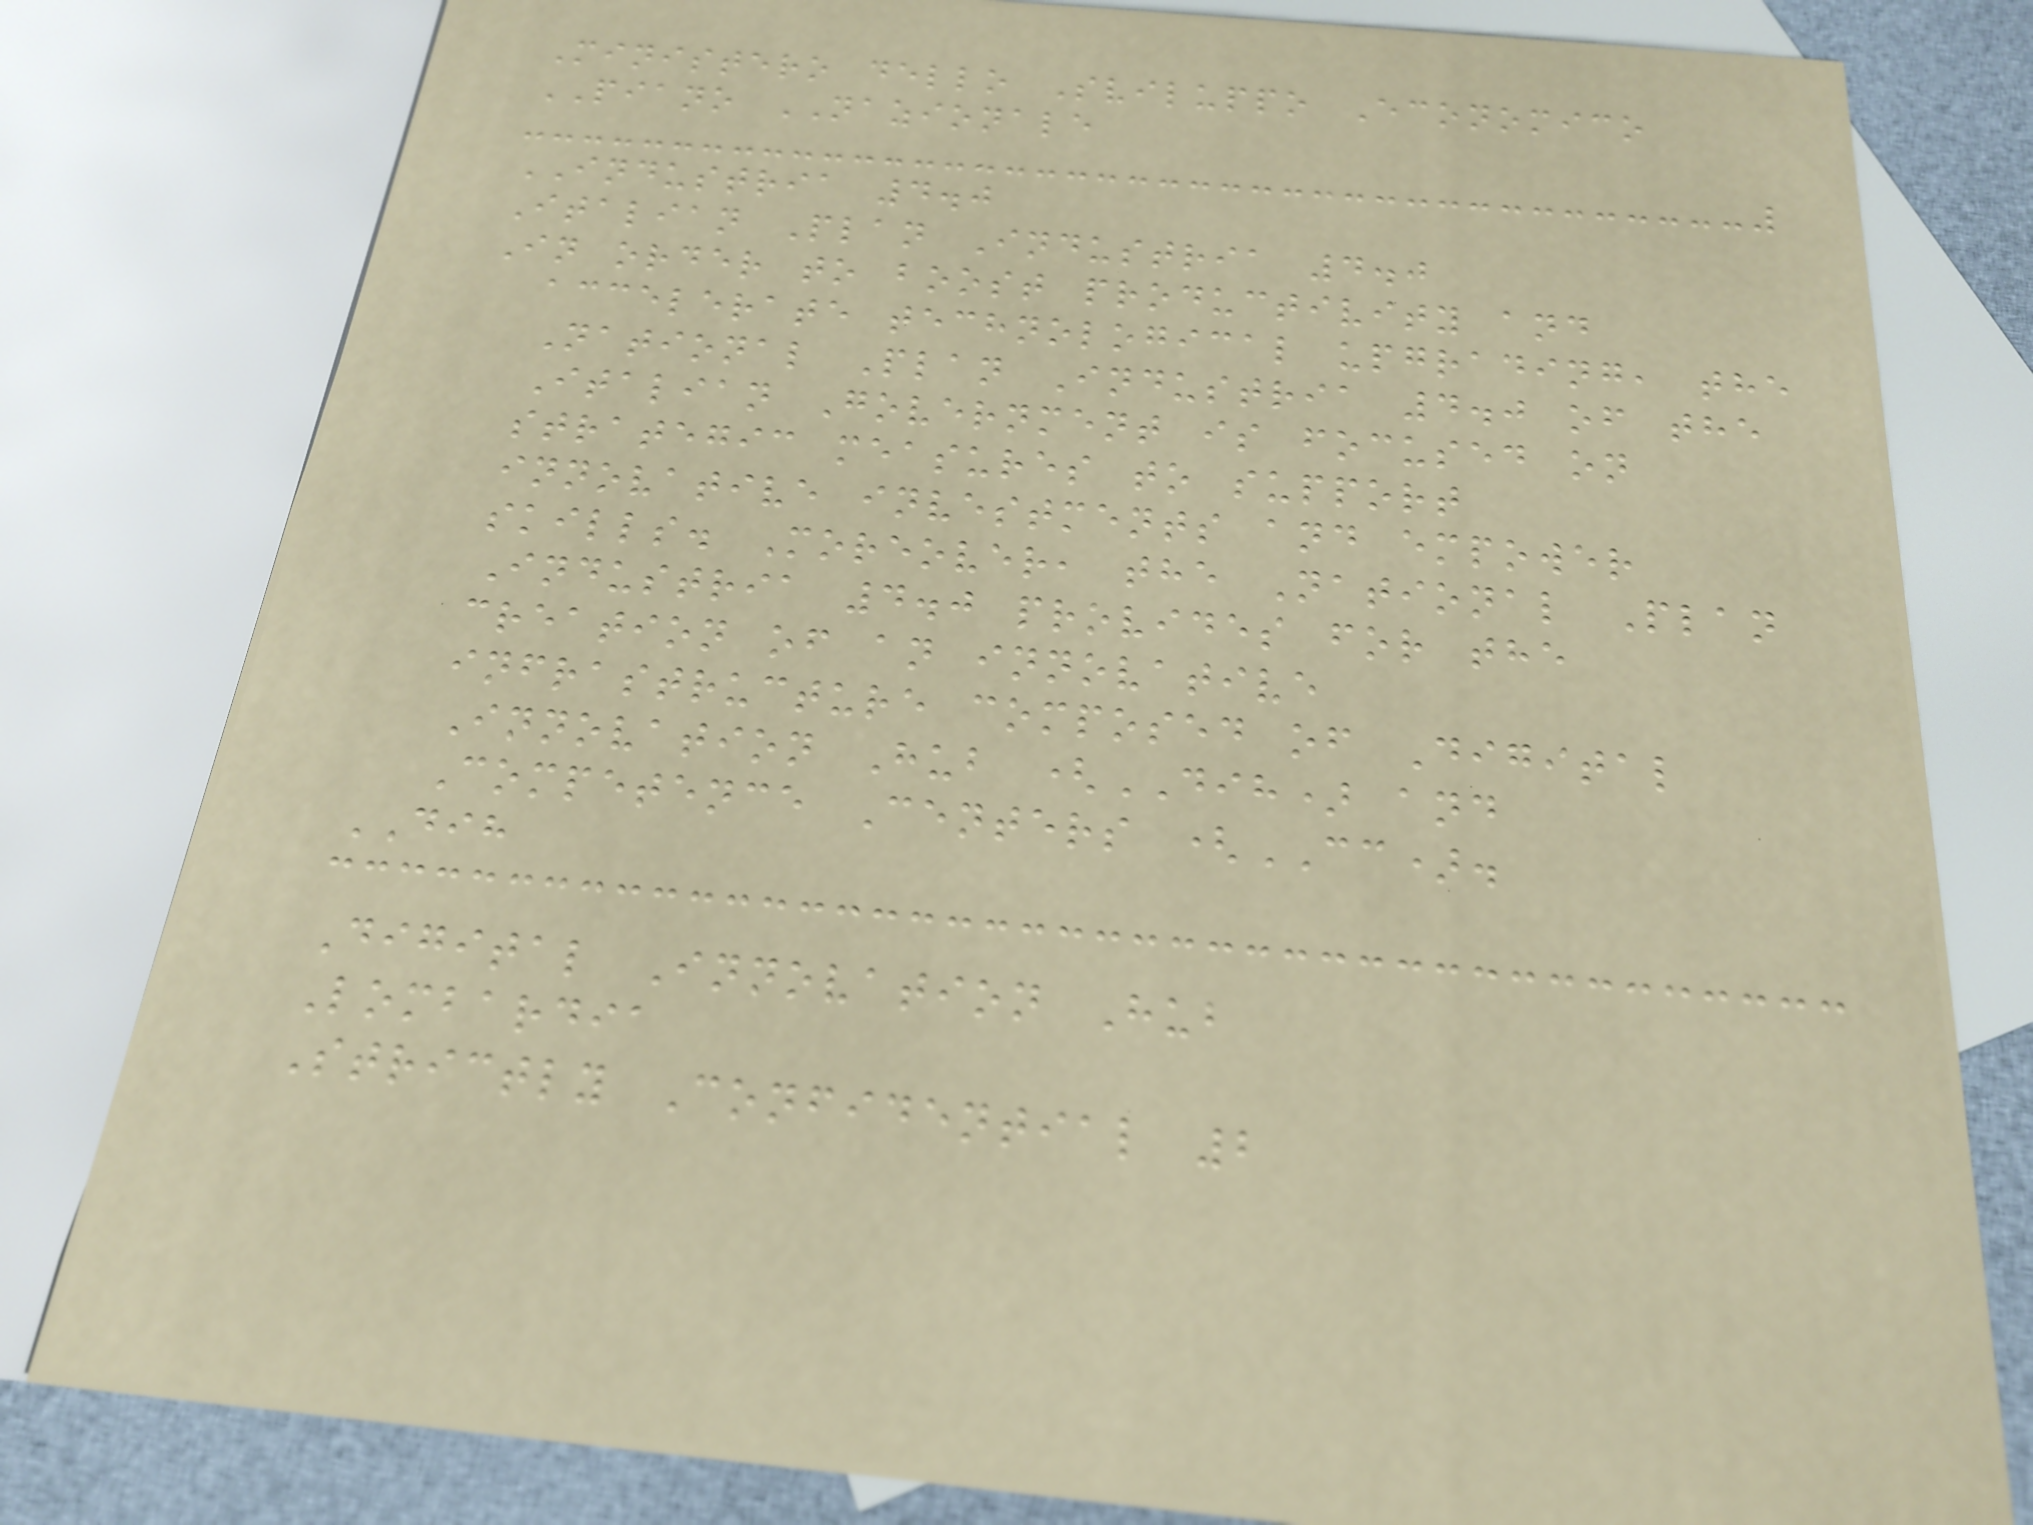Ministero dello Sviluppo Economico
PIANO NAZIONALE
INDUSTRIA 4.0
Italian Plan Industria 4.0
In order to boost productivity and
accelerate technological upgrading, the
National Plan Industria 4.0 of the
Italian Government is focused on
strategic measures to support
innovative investments and empower
skills. Moreover, the National Plan
Industria 4.0 provides for the
creation of an innovative
infrastructure composed of Digital
Innovation Hub (DIH) and
Competence Centers (CC).
DIH
Digital Innovation Hub
Lombardia
Strictly Confidential 2
